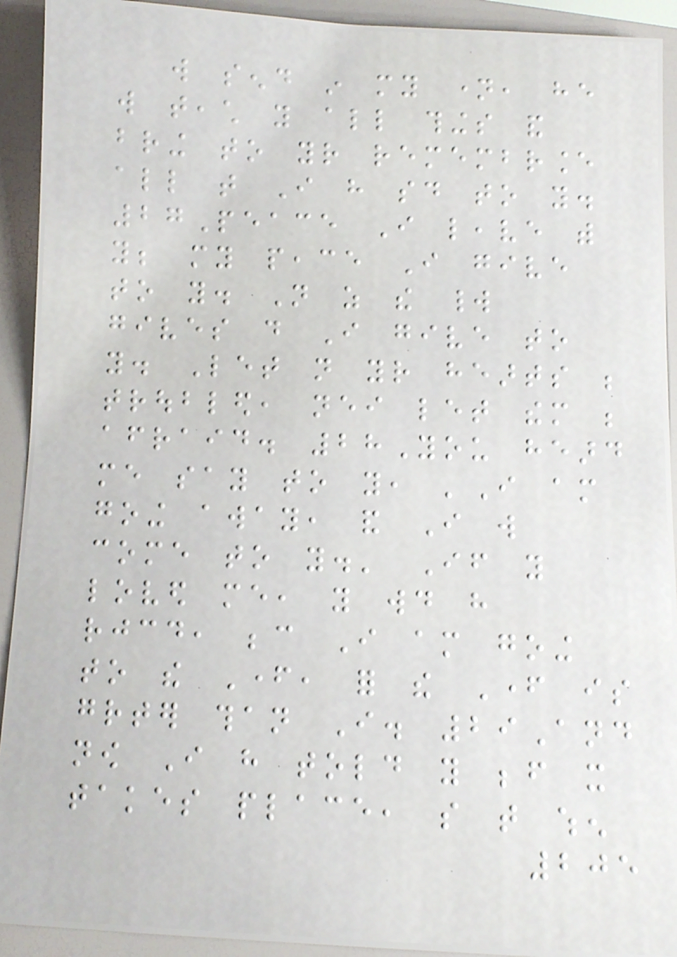will send in my name, he
will teach you all things and
bring to your remembrance
all that I have said to you.
27Peace I leave with
you; my peace I give
to you. Not as the world
gives do I give to
you. Let not your hearts be
troubled, neither let them be
afraid. 28You heard
me say to you, 'I am
going away, and I will
come to you.' If you
loved me, you would have
rejoiced, because I am going
to the Father, for the Father is
greater than I. 29And
now I have told you before it
takes place, so that when
205
